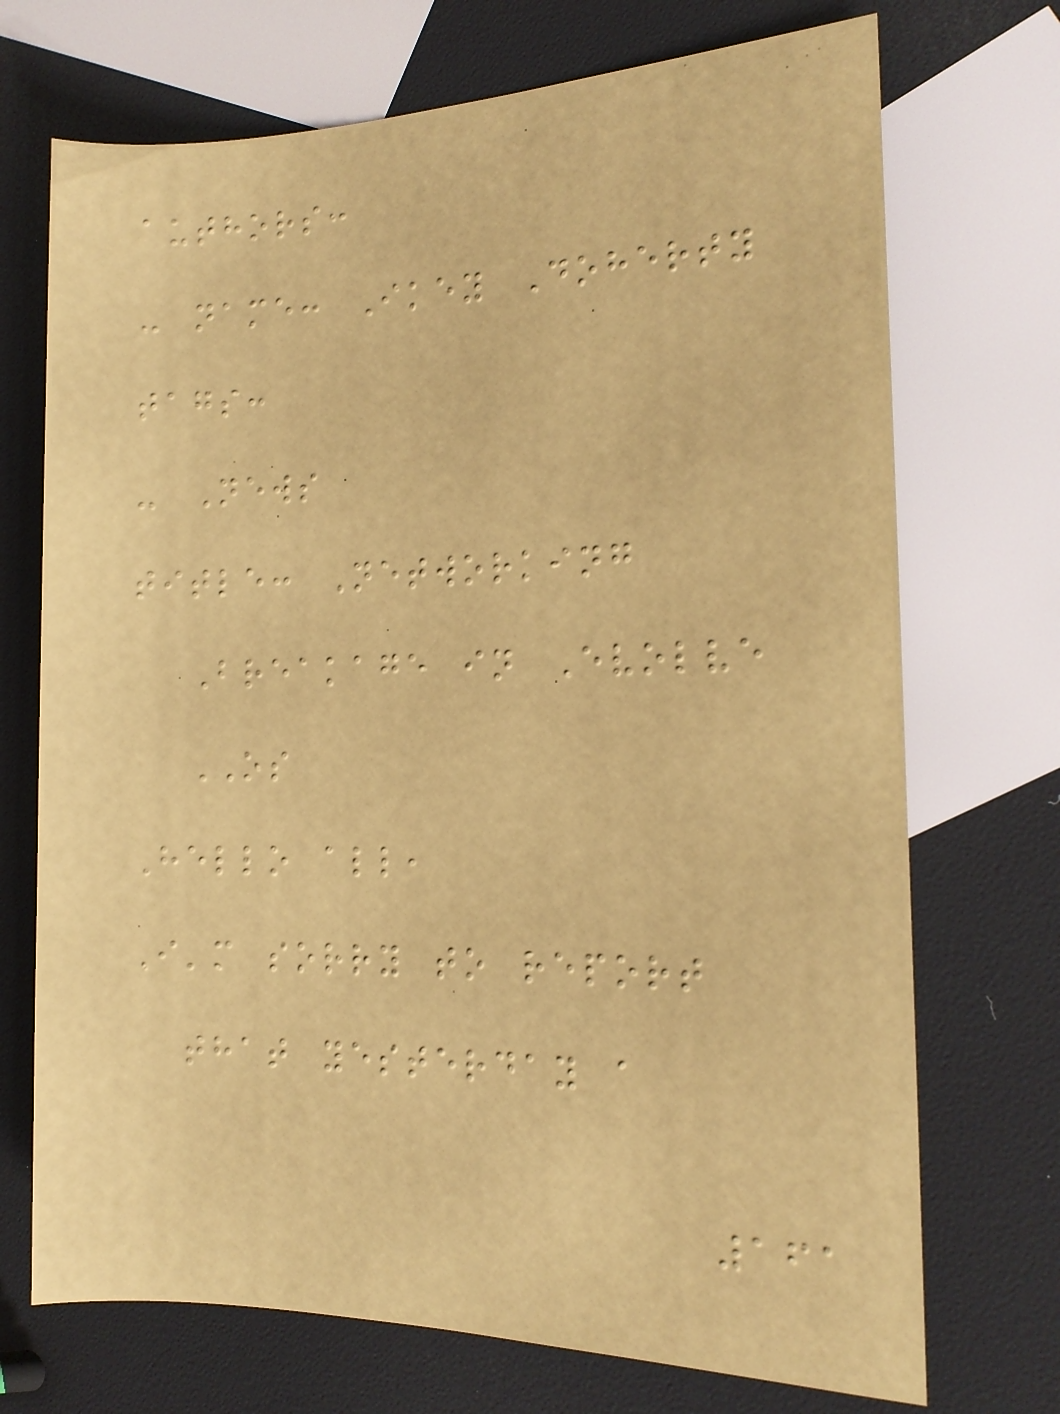authors:
- name: Ikey Doherty
tags:
- News
title: Networking
Breakage in Evolve
OS
Hello all,
I'm sorry to report
that yesterday a
161
